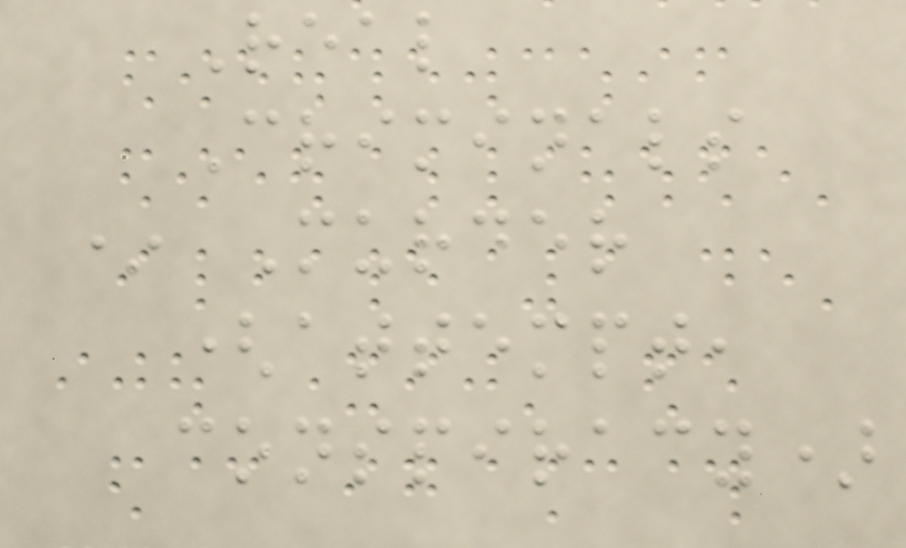Real
Criminals
* Murder
(attempt,
conspiracy)
